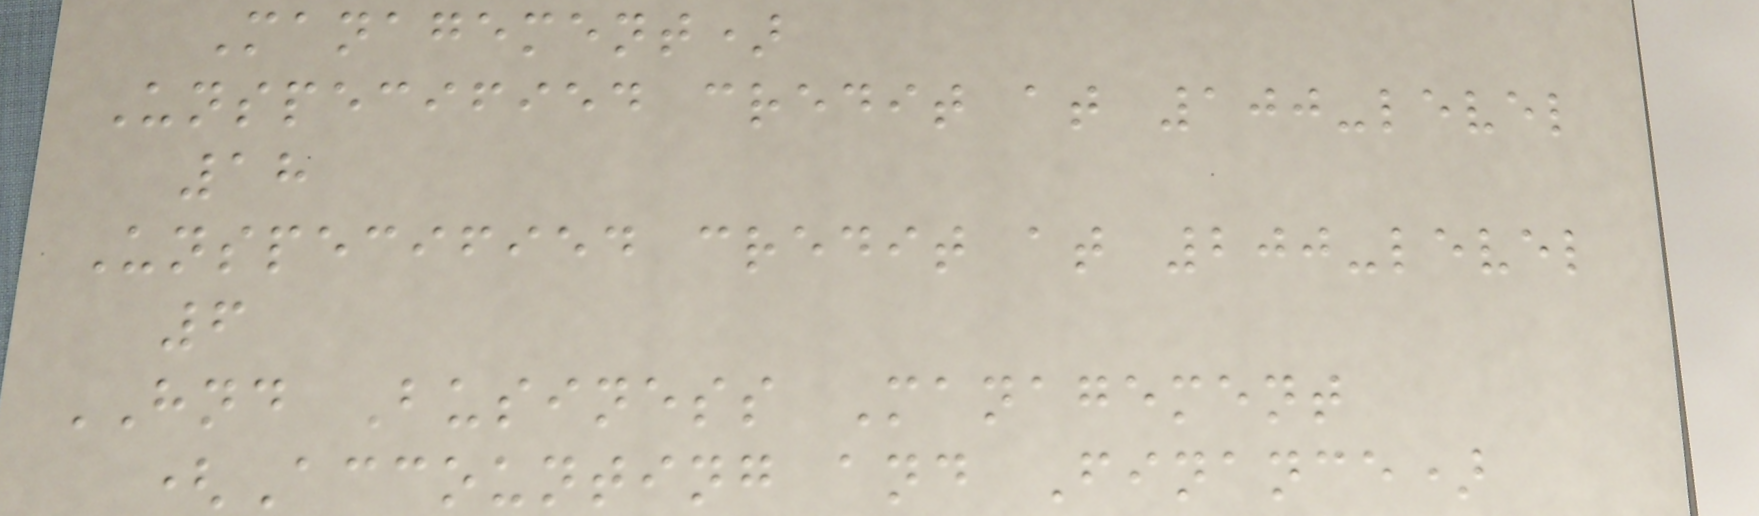Management)
Unspecified credit at 100-level
18
Unspecified credit at 200-level
6
HND Business Management
(Accounting and Finance)
